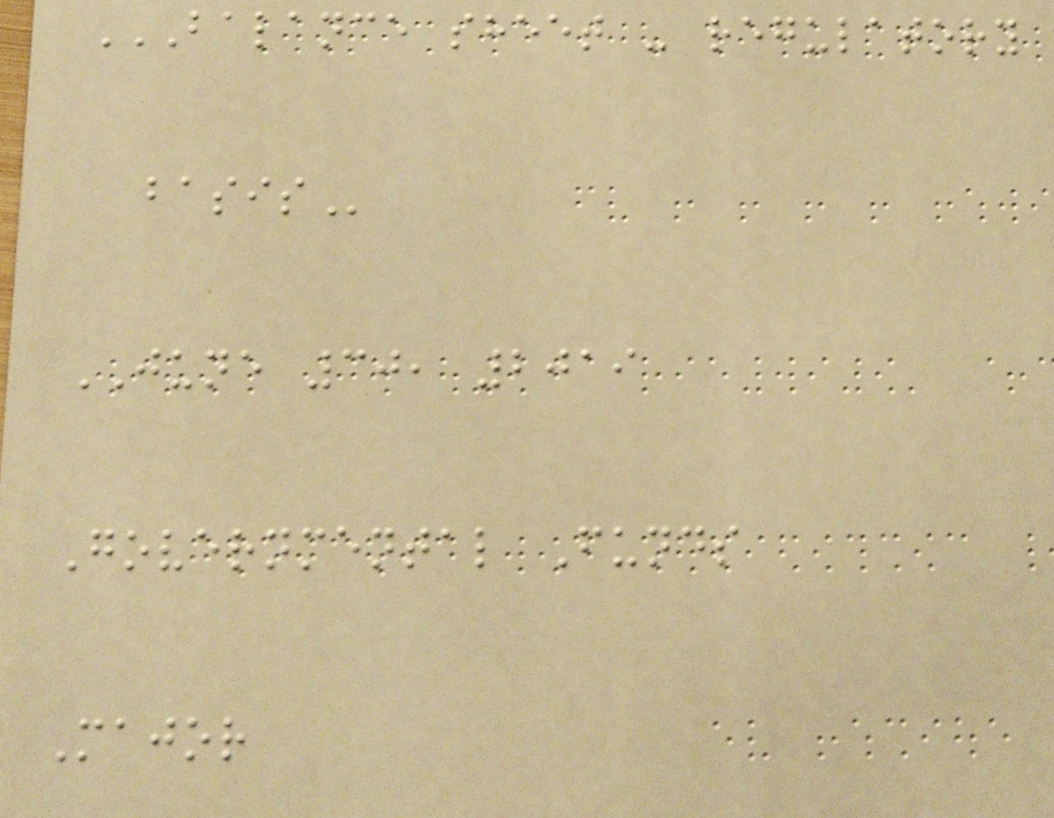BALANCE SHEET - REGULATORY
BASIS
JUNE 30, 2019
Governmental Funds
Major
